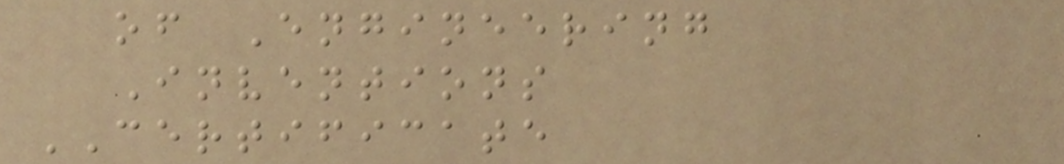of Engineering
Inventions
CERTIFICATE
